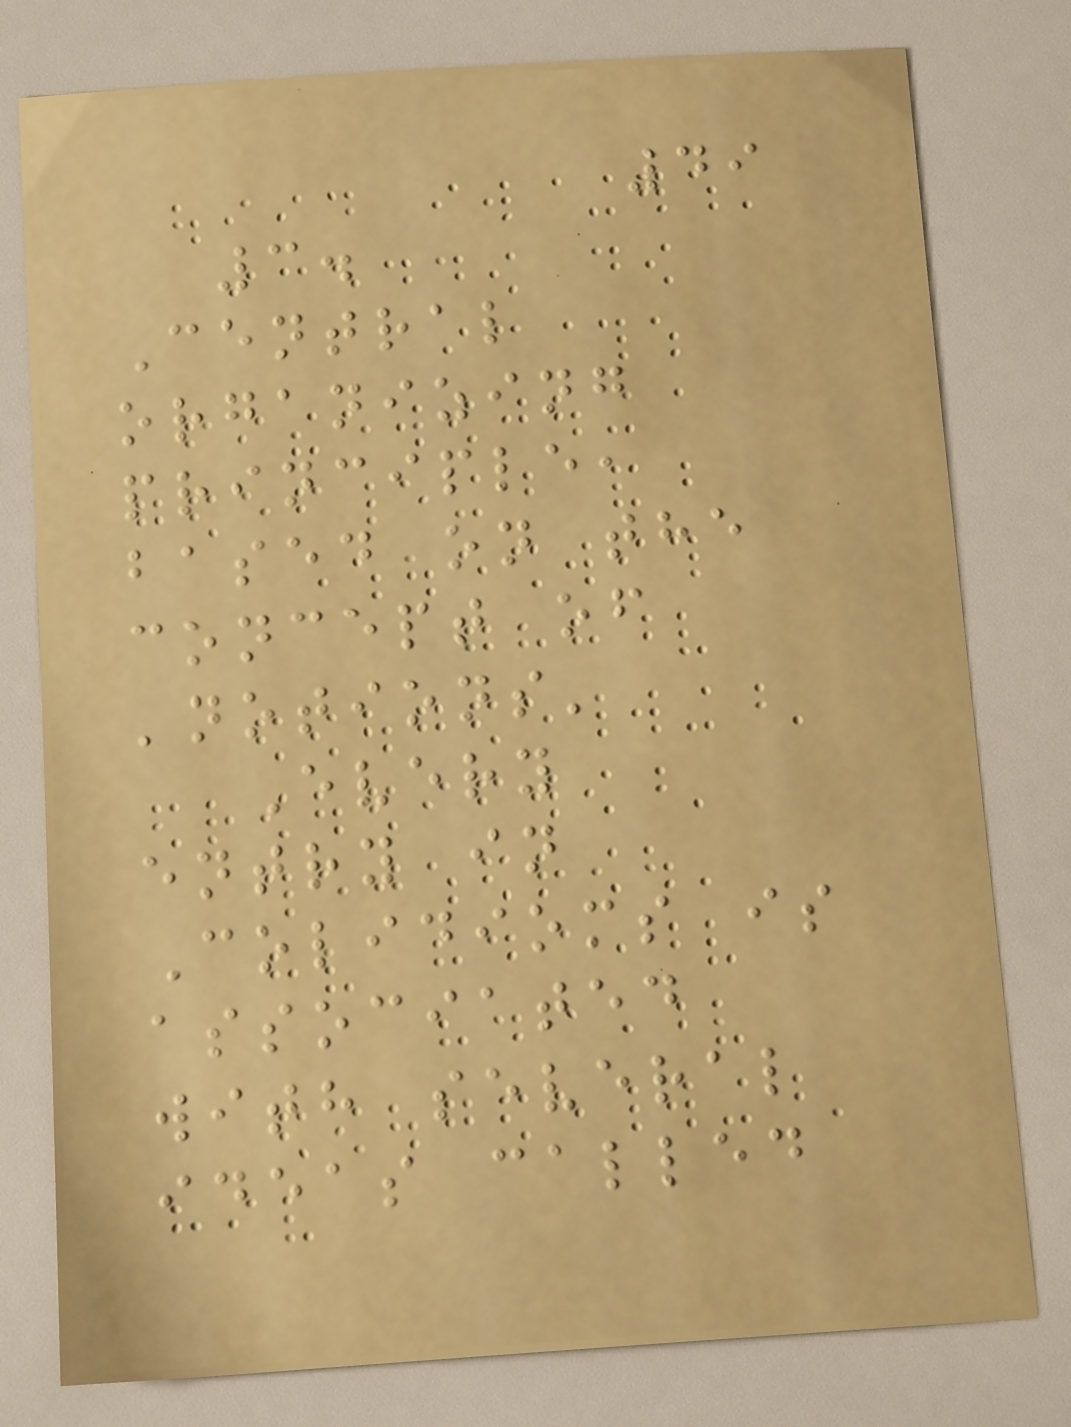49
3.
Central
organizing
principle,
based on the
concept of
'notions'
Every
entry in
Colidioms is
associated
with several
ideas called
